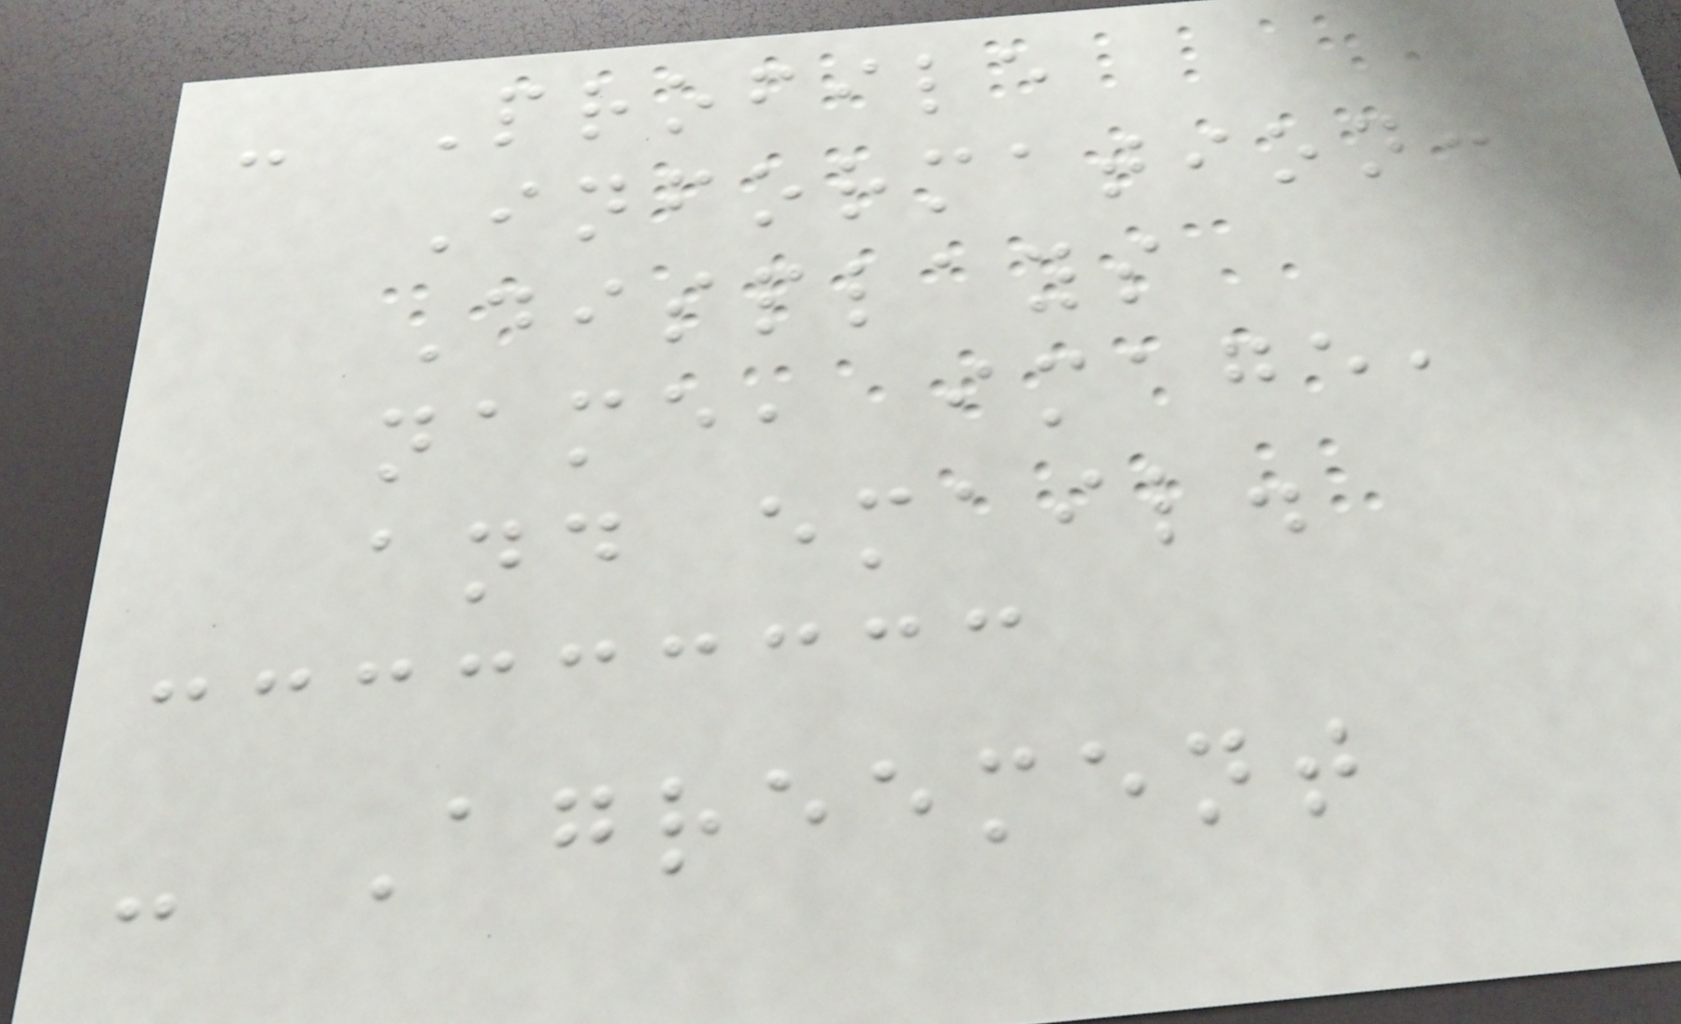- Profile
Information:
Displays
name, image,
and email.
- Agreement
